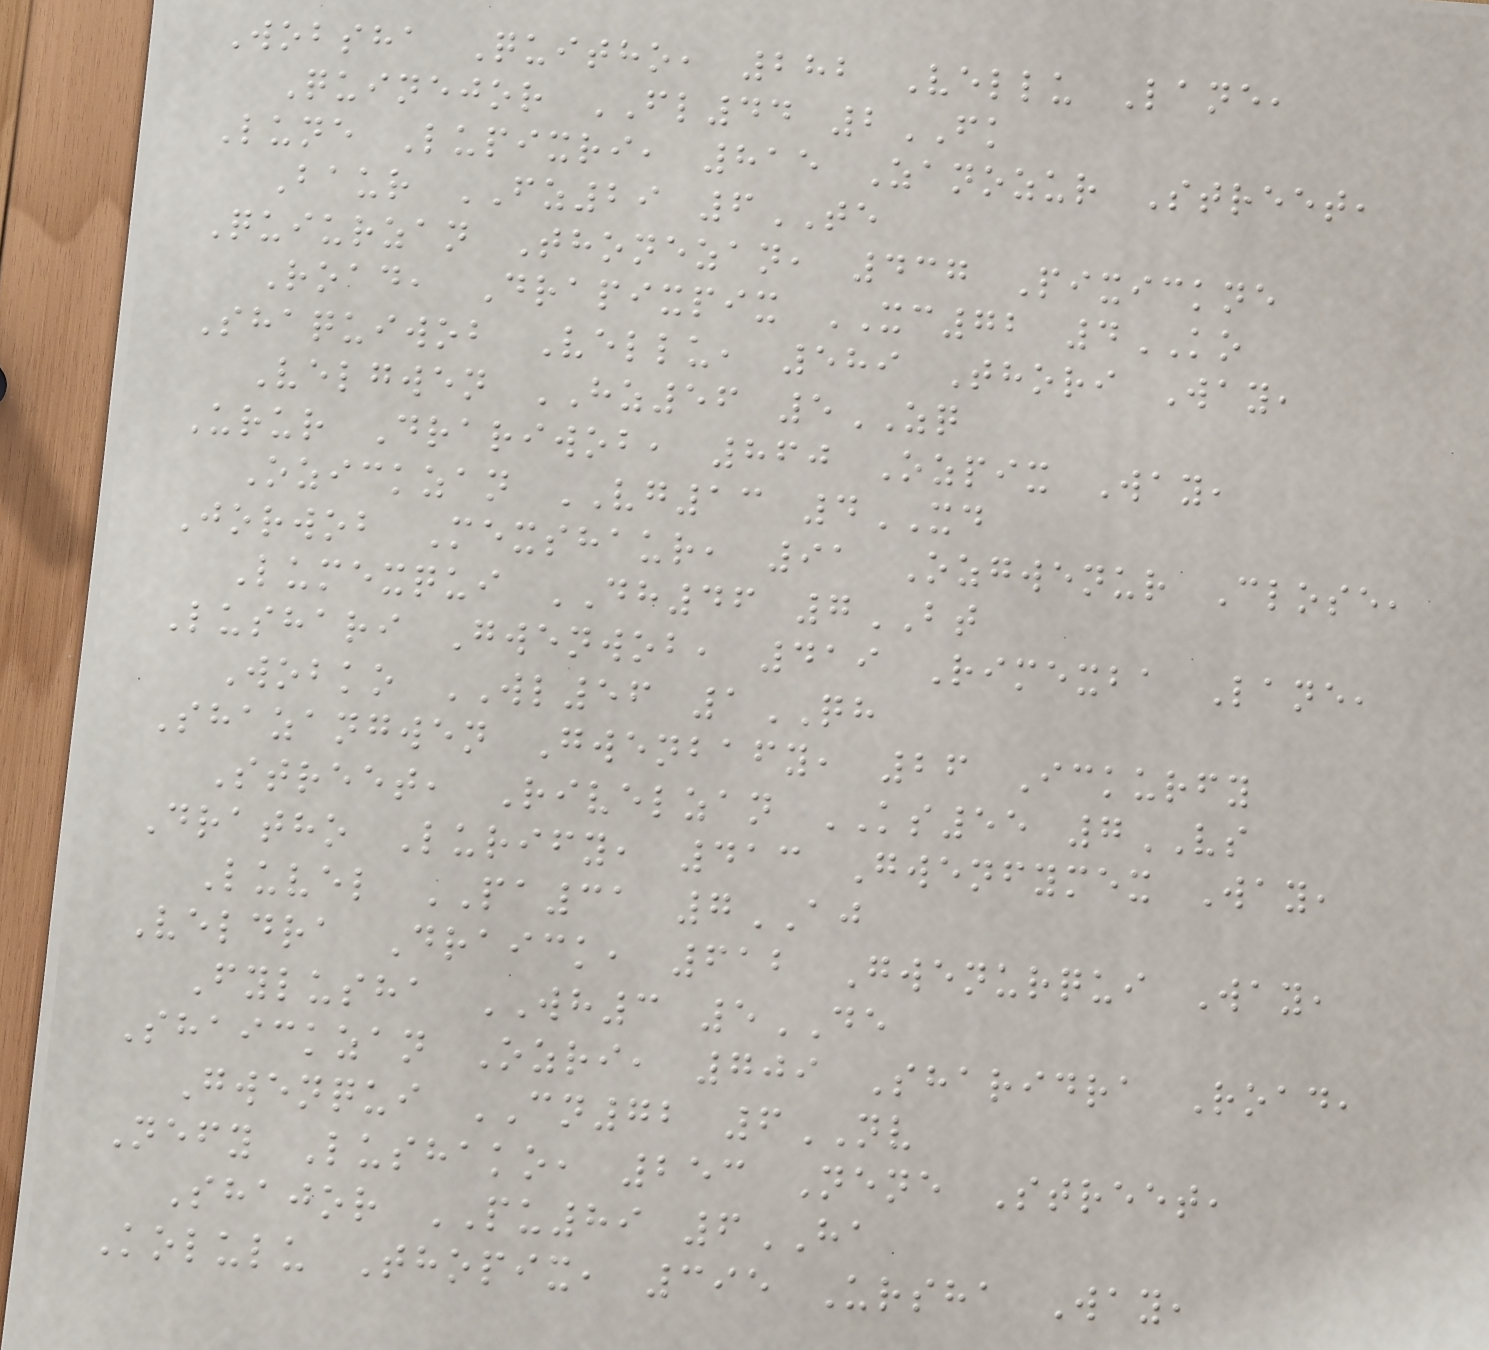Wobsha Quitho, 282 Vellu Lane,
Quinejor FL44 2FK
Lune Lupixri, 815 Zanozur Street,
Baur FZ29 6TE
Quiurzan Thonezan, 437 Pixickne
Road, Drapixpix XC72 4KO
Shaquiwob Vellu, 589 Thori Way,
Velgwen HZ56 5ZQ
Urur Drariwob, 860 Ozpix Way,
Ozickzan VG13 4XD
Jorwob Mexshaur, 91 Ozgwenur Close,
Lumexqui DH46 7BT
Lushari Gwenwob, 419 Rimexba Lane,
Wobko WL56 1QH
Shazangwen Gwenbafy, 26 Ickurfy
Street, Rivelzan KS55 7VS
Dratho Lurify, 413 Gwenfymex Way,
Luvel PA31 7AJ
Veldra Draick, 612 Gwenurqui Way,
Fylusha WH3 5DE
Shaickzan Ozri, 709 Sharidra Road,
Gwenqui CN72 6NV
Nefy Lushako, 253 Nene Street,
Shajor PU89 6HA
Kolulu Thopix, 395 Ursha Way,
